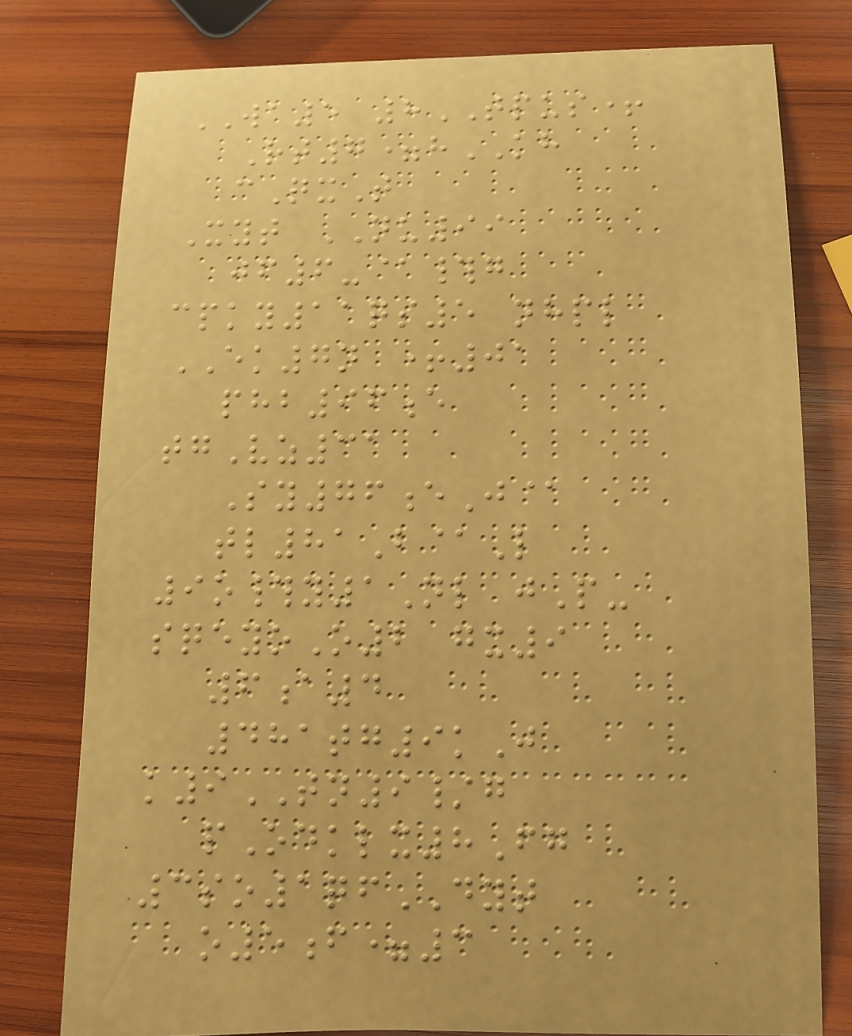WA5 8TPUS+
Rt7=hKH
cQxT
Xyt NU99
jf6-@#g
cpky11qs5 nhpl
EK7n +01
phb96e
tgVz31
Sy76eJ@
tl81B@L
9o#y1Nl jP-
sqeyoO2 gx9
6a4
481tg9kJ
k9TN9/g
pOdklx8Fg
3so1qfDYT
o5f=3
